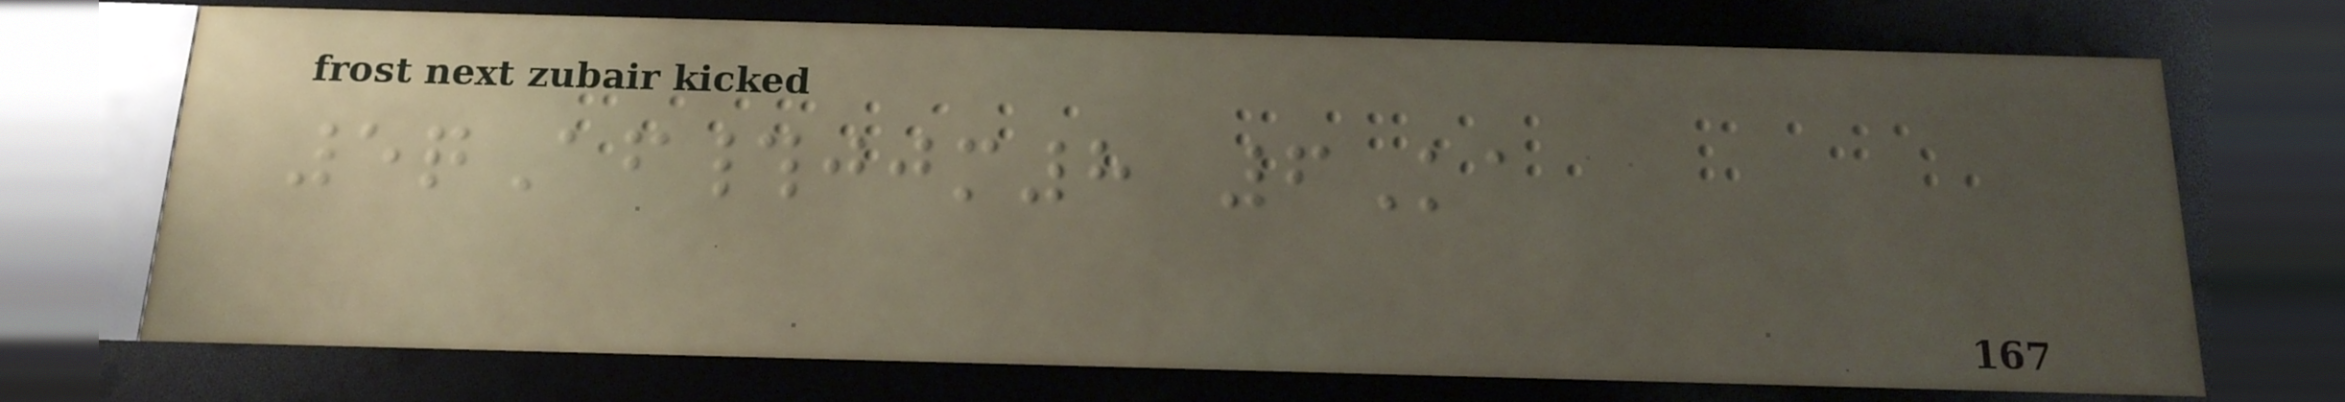5qAf#jjm8 6Ka
